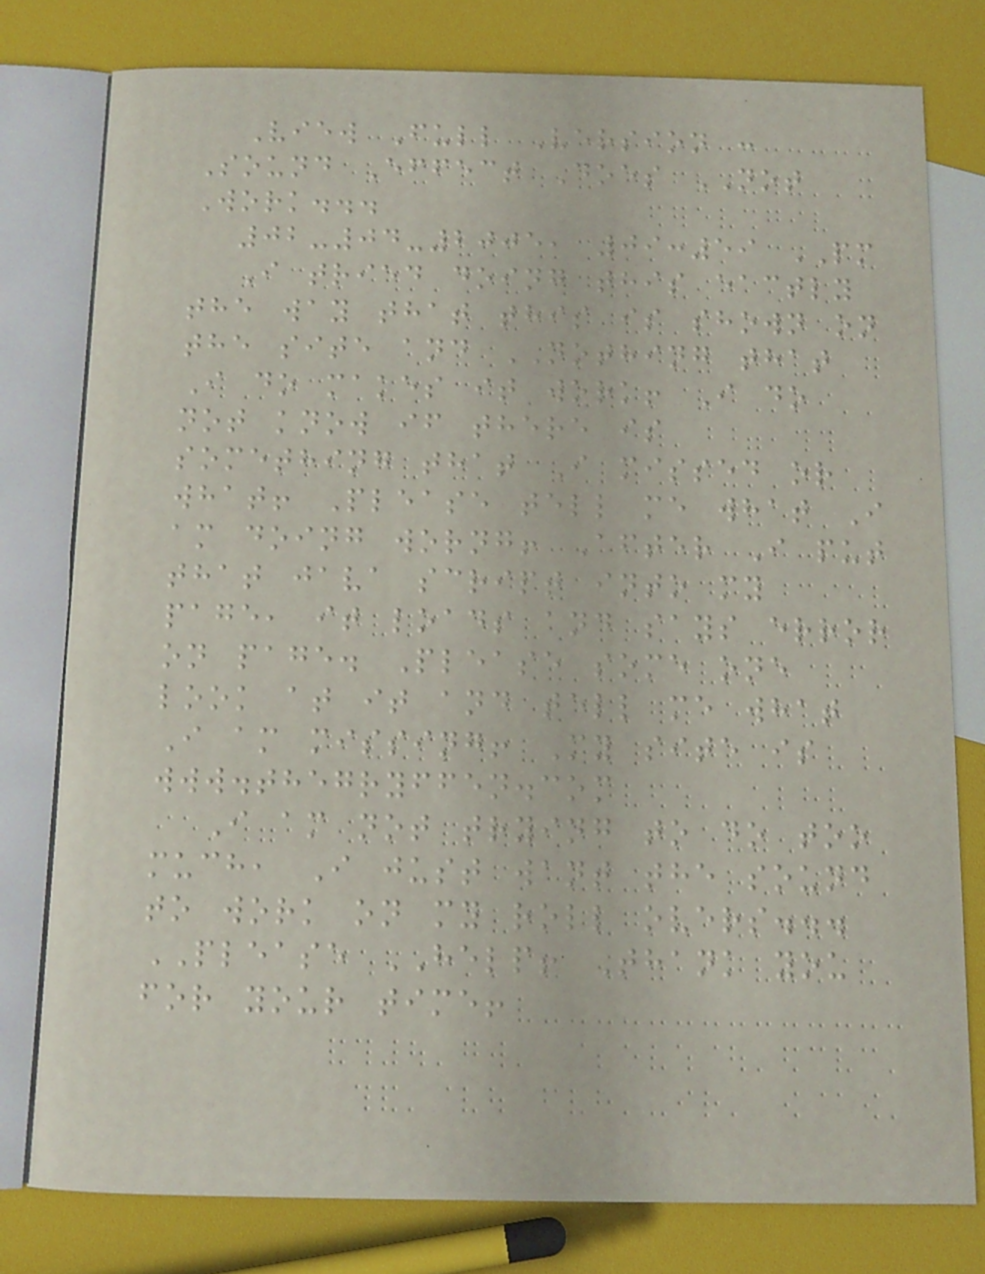View Full Version :
Sound Effect Does NOT
Work...
02-04-2005, 09:59 PM
I tried doing this eactly
the way that this is shown on
the site and NOTHING that
I do makes it work! I do
not know if there is
something that I missed or
what! Please tell me what I
am doing worng! After I put
that java script into my
page, it loads and says error
on page. Please some one
look at it and tell me what
I am missing! My site is
www.thegryffen.com
I am not trying to do too
much, I just want the sound
to work on my roll overs...
PLEASE HELP! Thank you
for your time!
